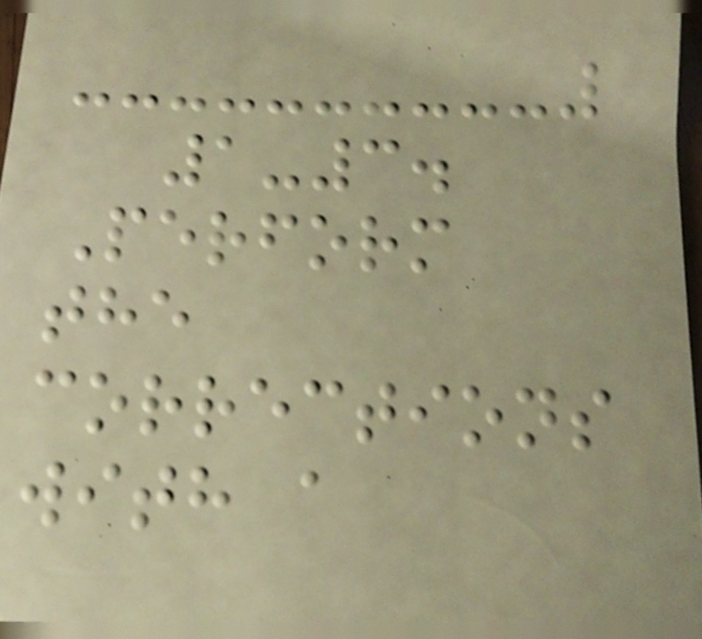1-3.
Perform
the
corrections
with a
